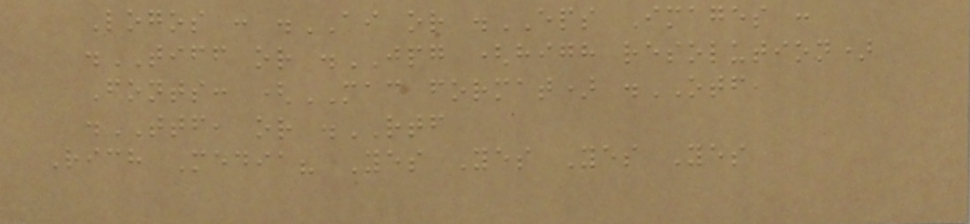Logos : .AI or .EPS Images :
.TIFF or .JPG (high resolution)
Fonts: (MAC format) .OTF,
.TTF, or .RTF
Rich Media? Yes Yes Yes Yes
